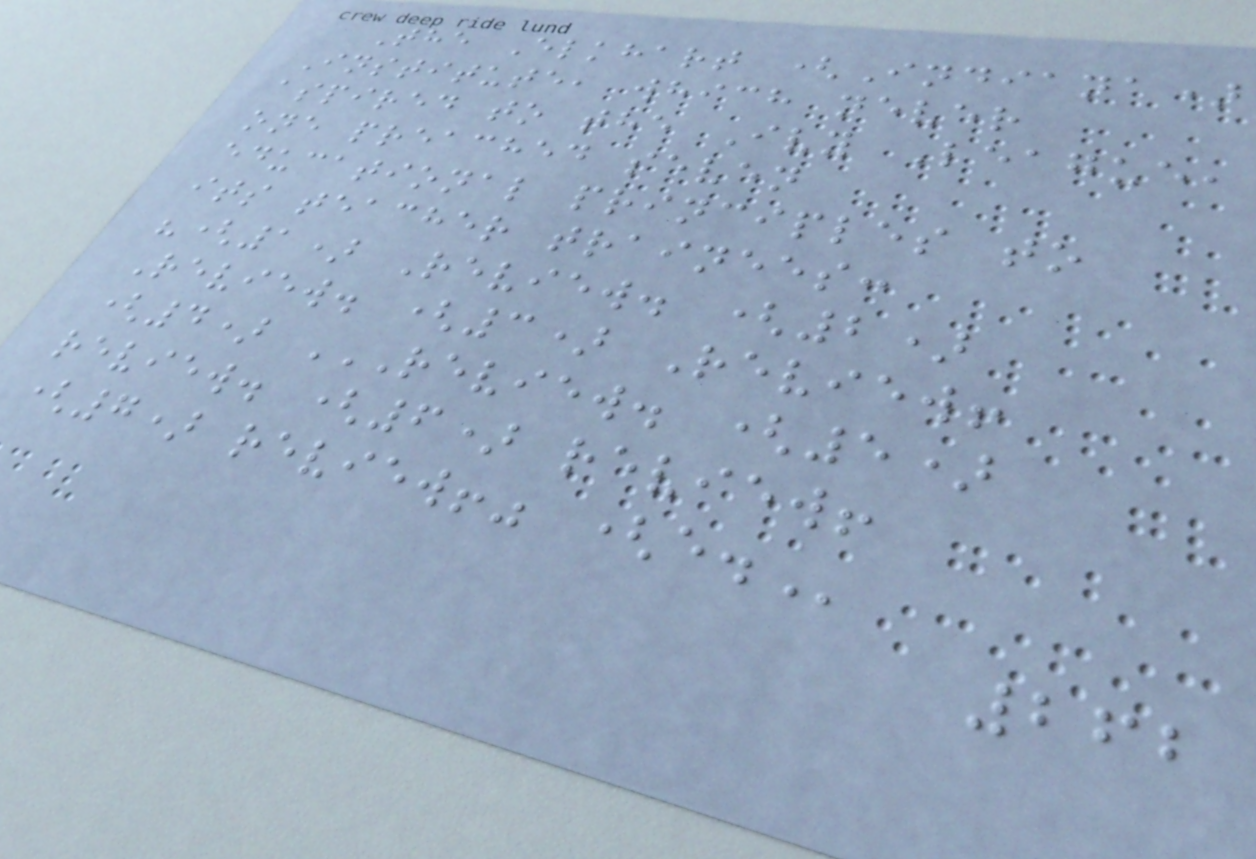The Elkhart (Indiana)
Institute, which never
aspired to the Ivy League,
one preached seven
educational principles to
its teacher trainees:
"(1) Review. (2)
Review. (3) Review!
(4) REVIEW. (5)
REVIEW. (6) REVIEW!
(7) REVIEW!" (E.
262
